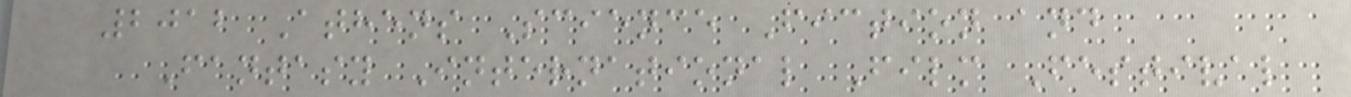2012 Athens Science Fiction and
Fantasy International Film Festival
